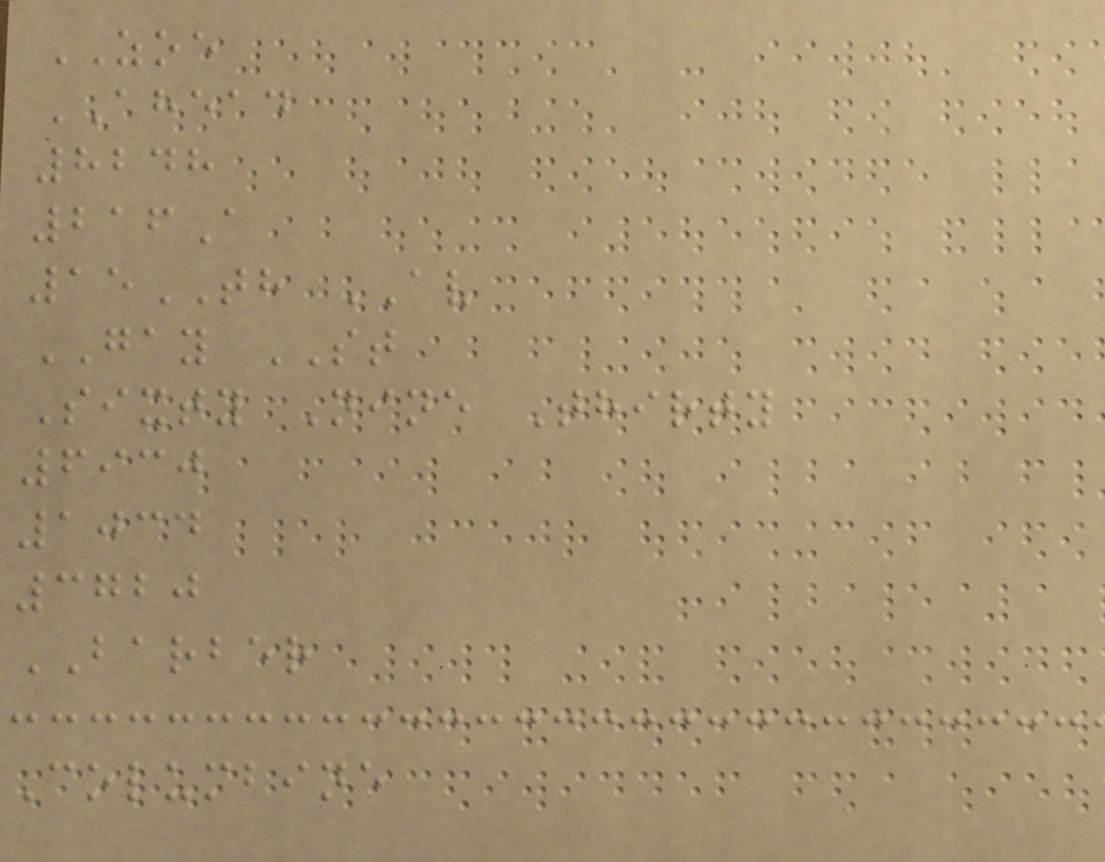ZOE
AHEAD
8248
216A
15TH AV
GAY ST
Sixty Nine Thirty
6930
1034
3720
BARBER
Columbine
